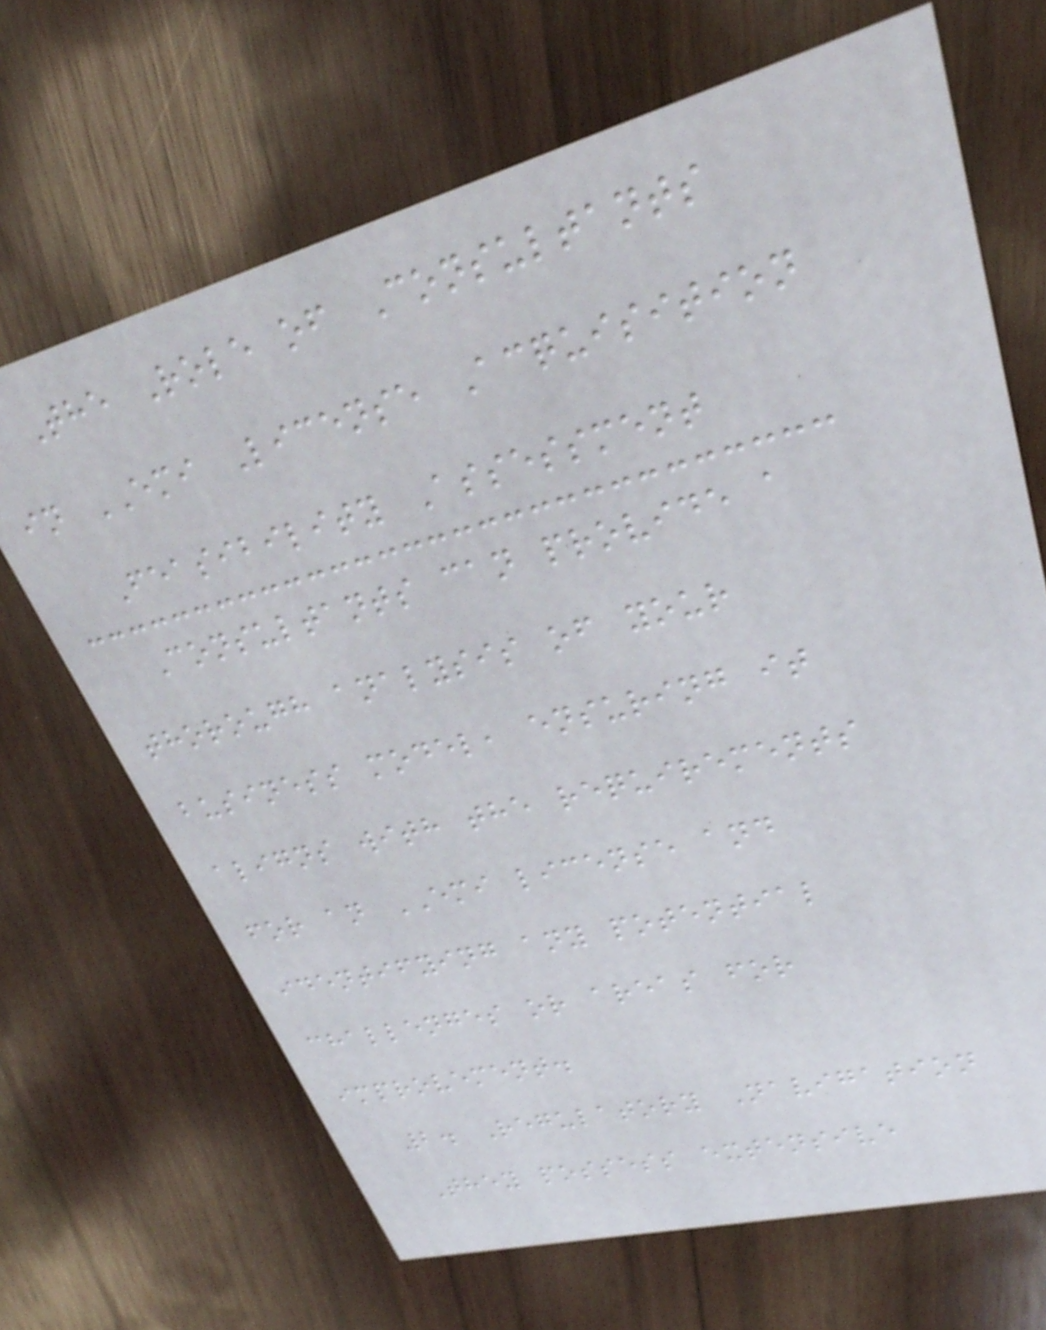The Role of Consultants
in EMI License Acquisition
Feasibility Assessment
Consultants can provide a
thorough analysis of your
business model, ensuring it
aligns with the requirements
for an EMI license and
identifying any potential
challenges or areas for
improvement.
2. Regulatory Navigation
They possess extensive
